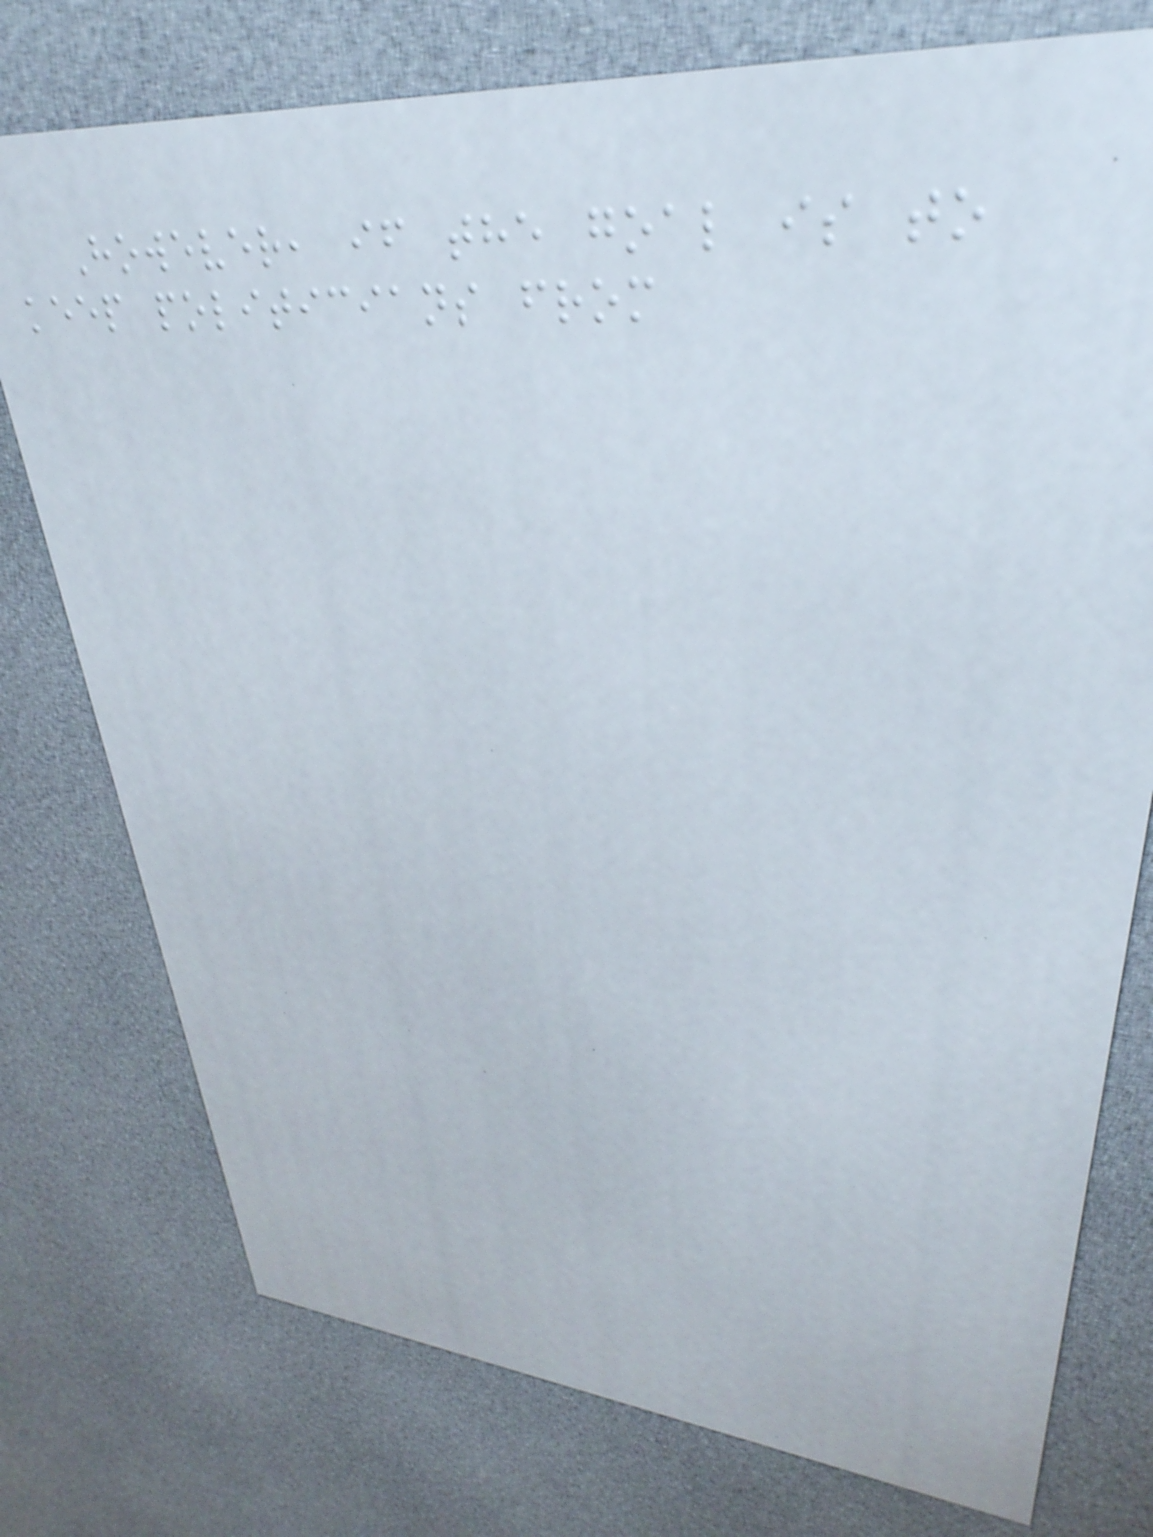However, if the goal is to
keep politicians from
